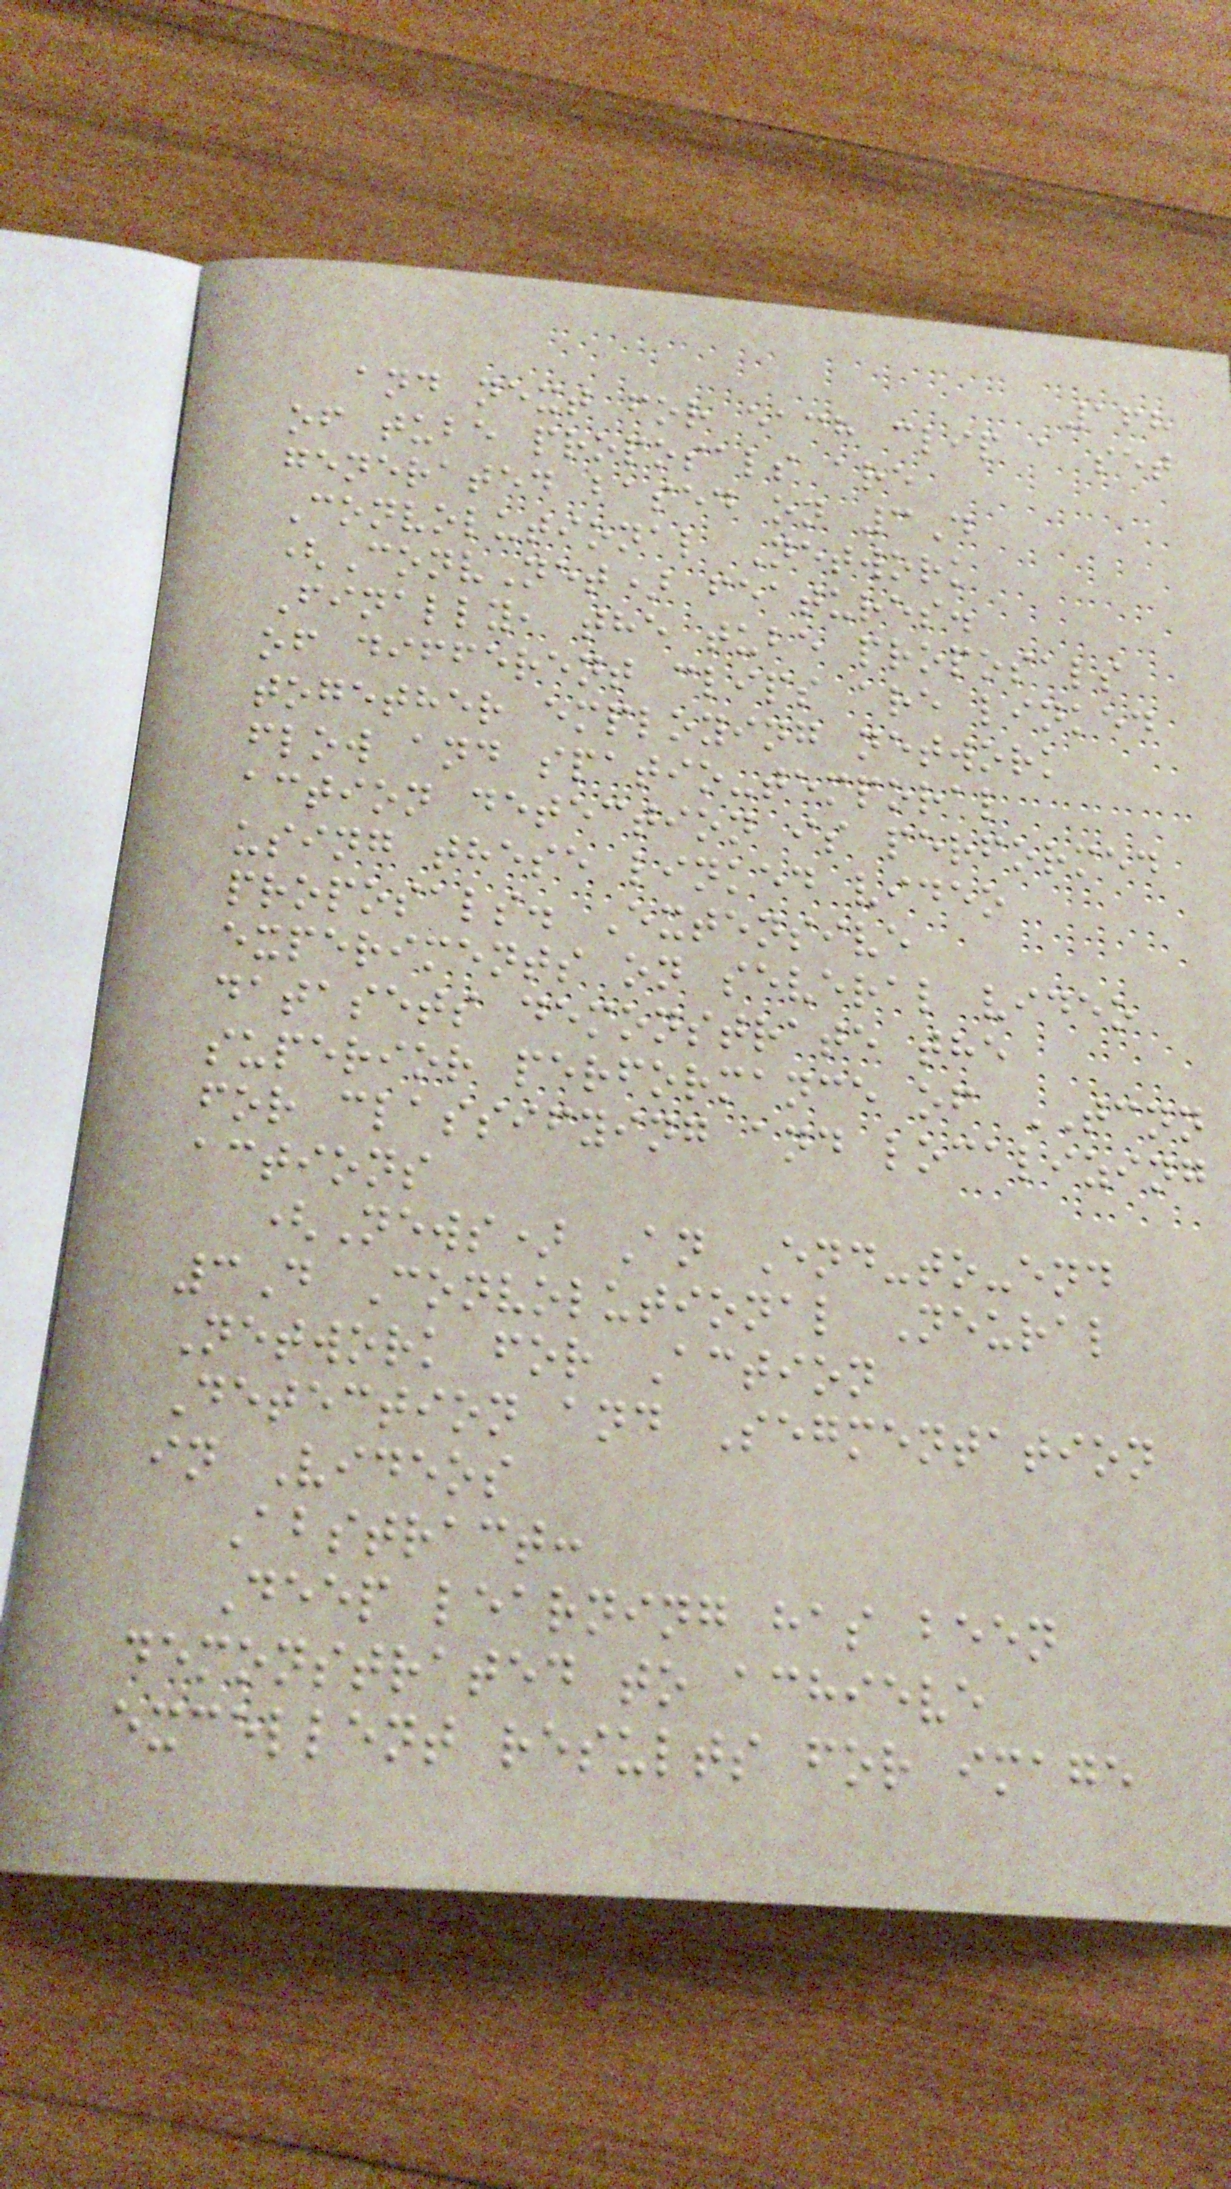168
and next for each clip a set
of tube proposals are
generated based on 3D
Convolutional Network
(ConvNet) features.
Finally, the tube proposals
of different clips are linked
together employing network
flow and spatio-temporal
action detection is performed
using these linked video
proposals. Extensive
experiments on several video
datasets demonstrate the
superior performance of TCNN
for classifying and localizing
actions
(News) An End-to-end
3D Convolutional Neural
Network for Action
Detection and Segmentation
in Videos
Abstract:
Deep learning has been
demonstrated to achieve
excellent results for image
